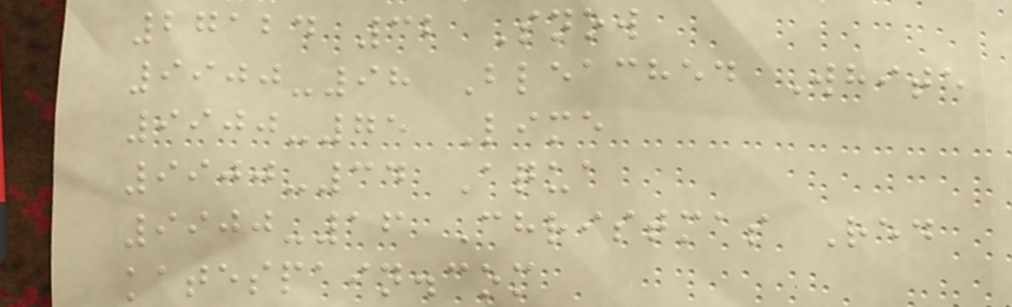27124 32 Snow
9900-98 Bleached White
9900-75 Lime
9900-34 Aqua
9900-16 Christmas Red
katespain.com
